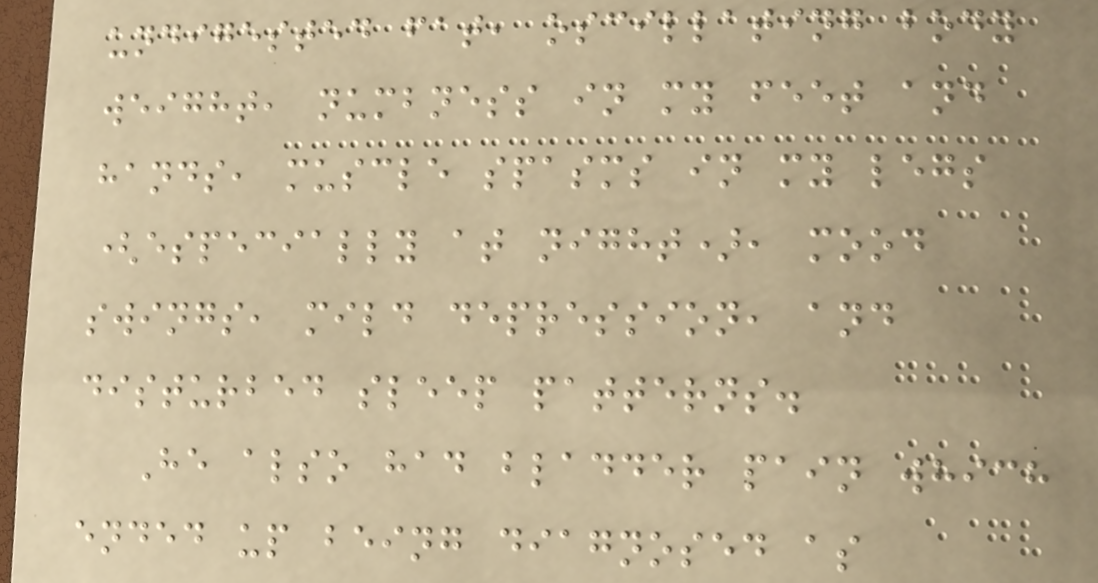undigested fat, oscillating body
weight, numbness in my feet and
hands, muscle spasms in my legs
(especially at night), mood
swings, mild depression, and
disturbed sleep patterns.
He also had bladder pain which
ended up being diagnosed as
